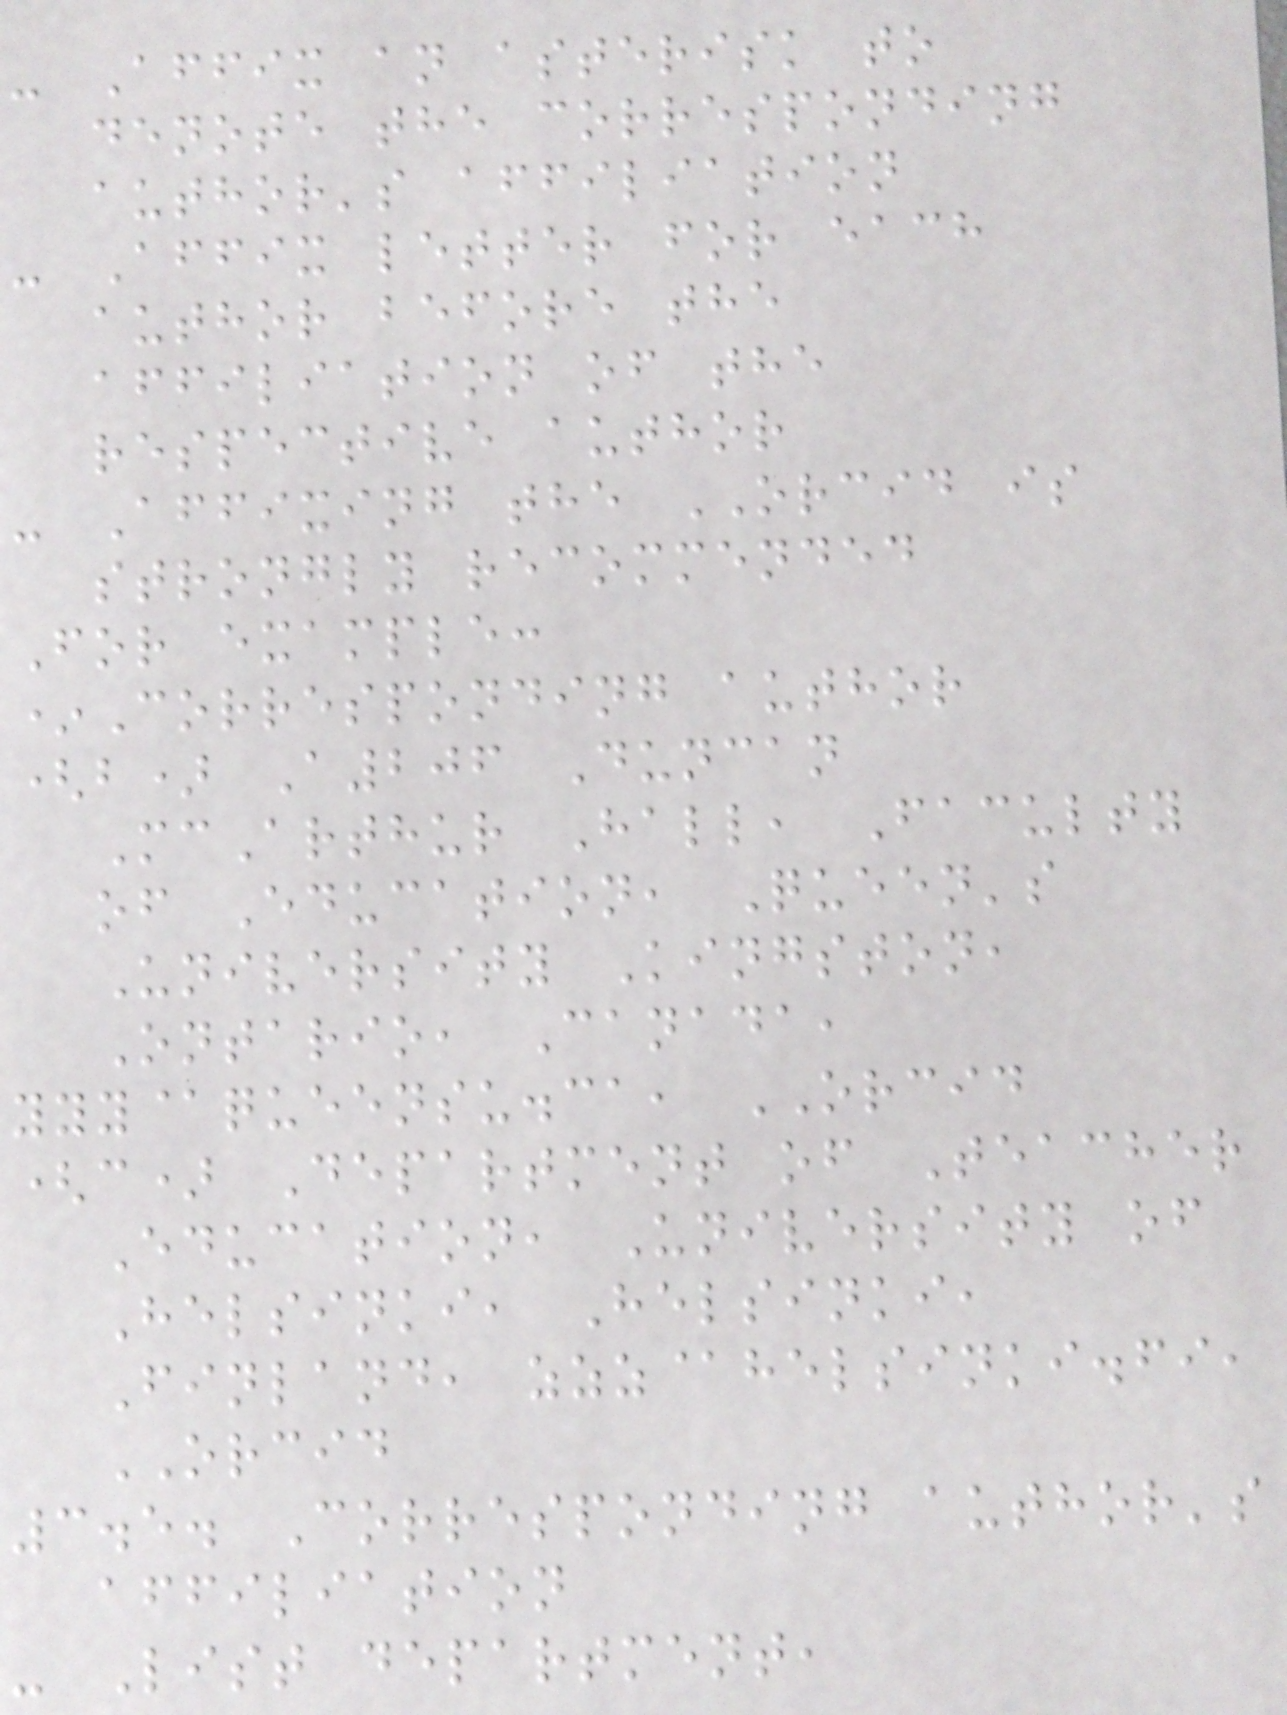- Affix an asterisk to
denote the corresponding
author's affiliation
- Affix letter for each
author before the
affiliation of the
respective author
- Affixing the ORCID is
strongly recommended
For example:
*Corresponding author
(b) A206 Duncan
McArthur Hall, Faculty
of Education, Queen's
University Kingston,
Ontario, Canada,
yyy@queensu.ca, ORCID
(c) Department of Teacher
Education, University of
Helsinki, Helsinki,
Finland, zzz@helsinki.fi,
ORCID
3.5. Corresponding author's
affiliation
- List department,
